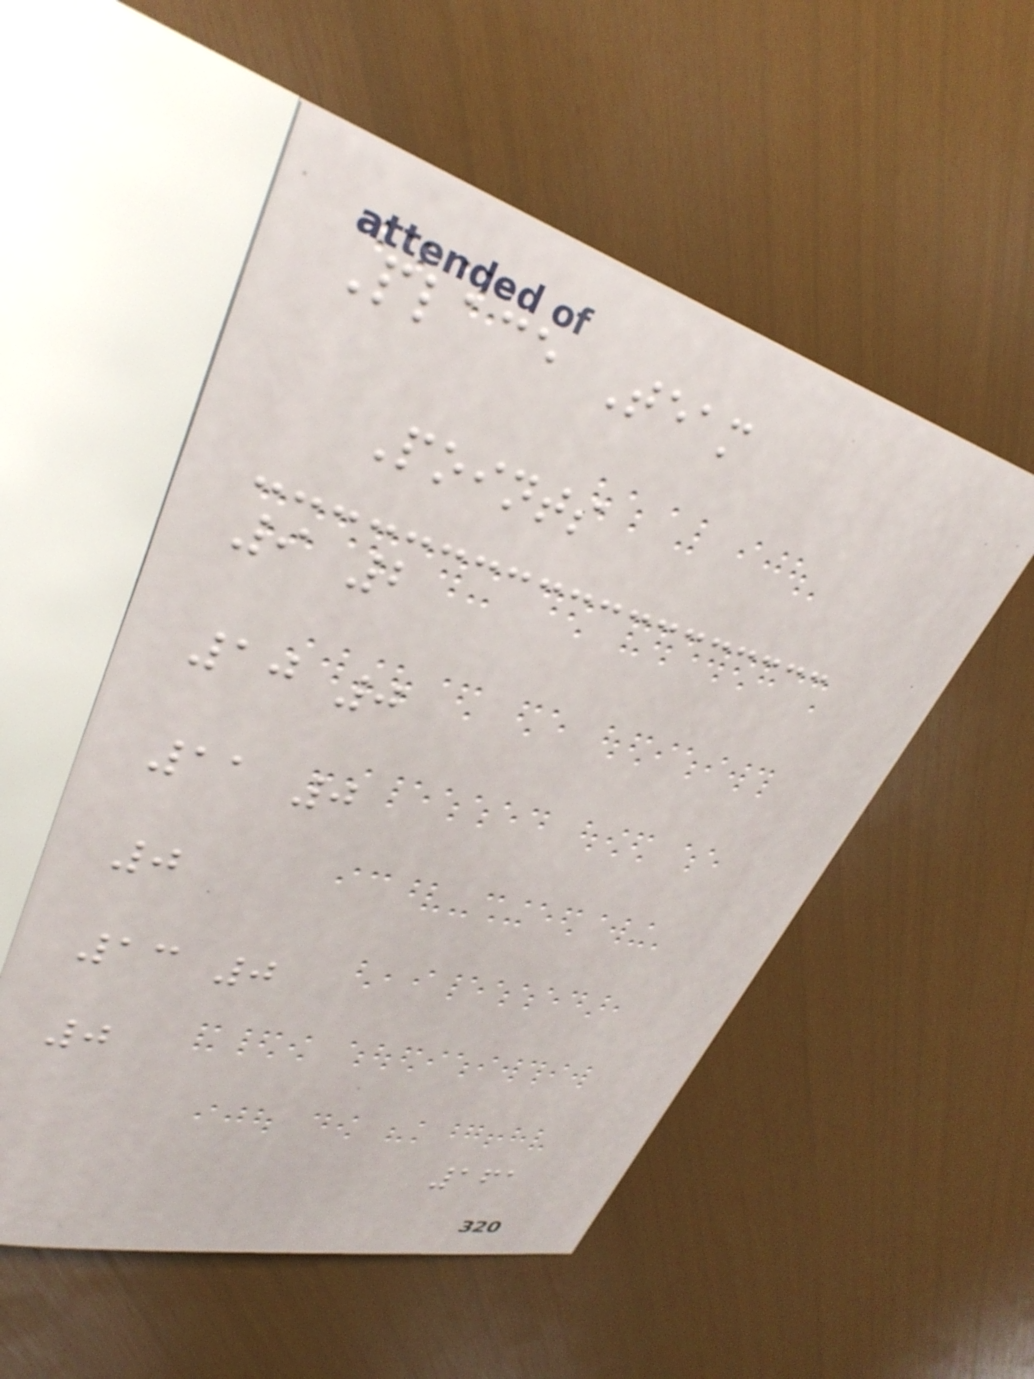Place Team
Points
9 2
10 0
11 0
0
13 0
0
161
